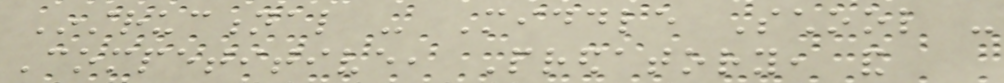Instructional - Middle School -
Competitive, Predatory, and
